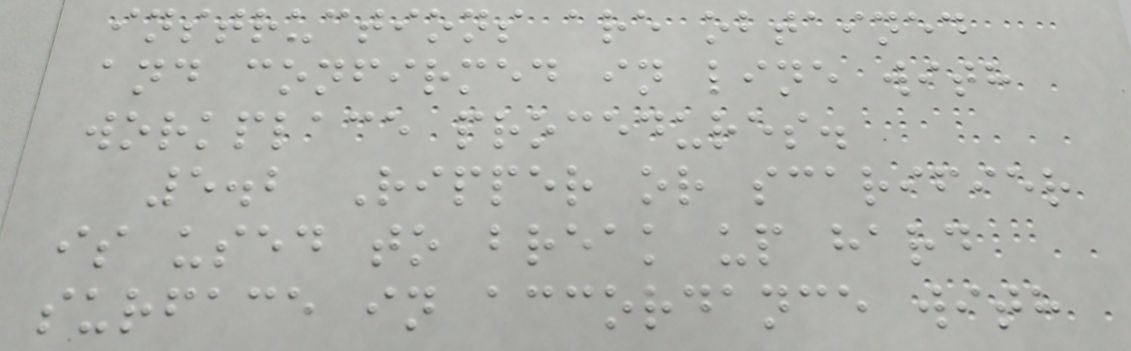instructions are obtained
and confirmed in line with
workplace procedures.
5.2 Ripper or scarifier
is used to break up hard
surface in accordance with
